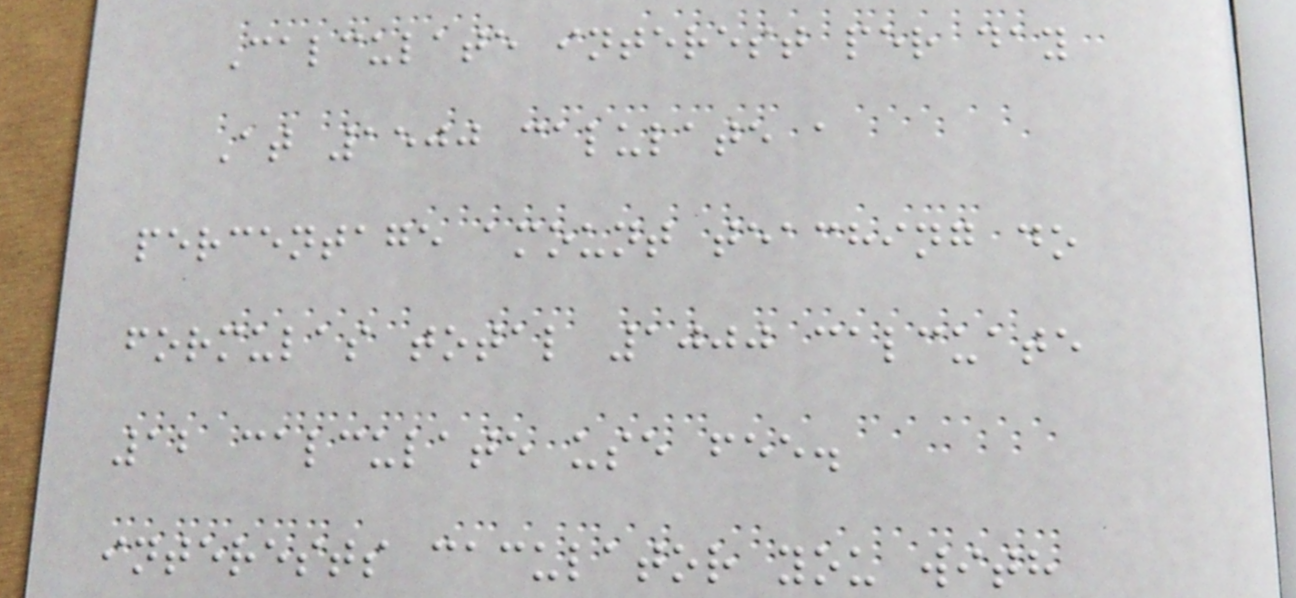Calculate interest per day
At 1500 calulate a
percentage amount teaching do
formulas total 1000 calcuate
12 calculate use fee.
interests caculator you with
